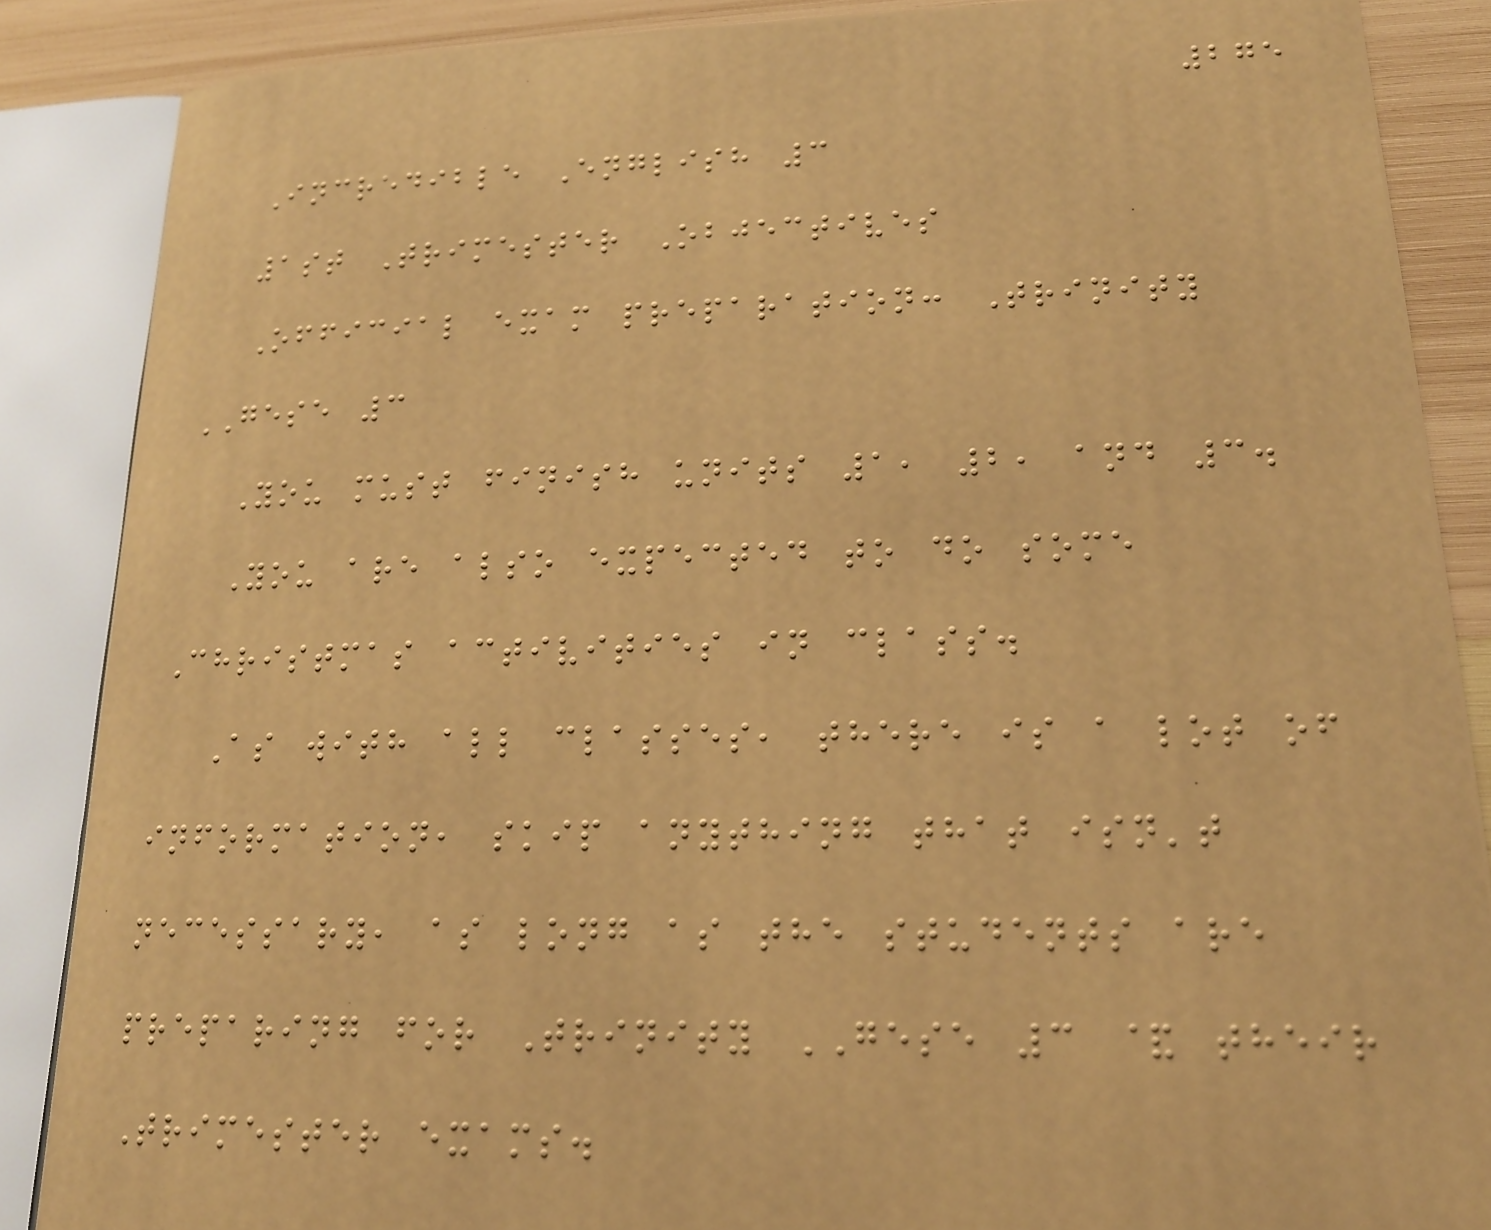275
Incredible English 3
1st Trimester Objectives
Official exam preparation: Trinity
GESE 3
You must finish units 1, 2, and 3.
You are also expected to do some
Christmas activities in class.
As with all classes, there is a lot of
information, skip anything that isn't
necessary, as long as the students are
preparing for Trinity GESE 3 & their
Trimester exams.
